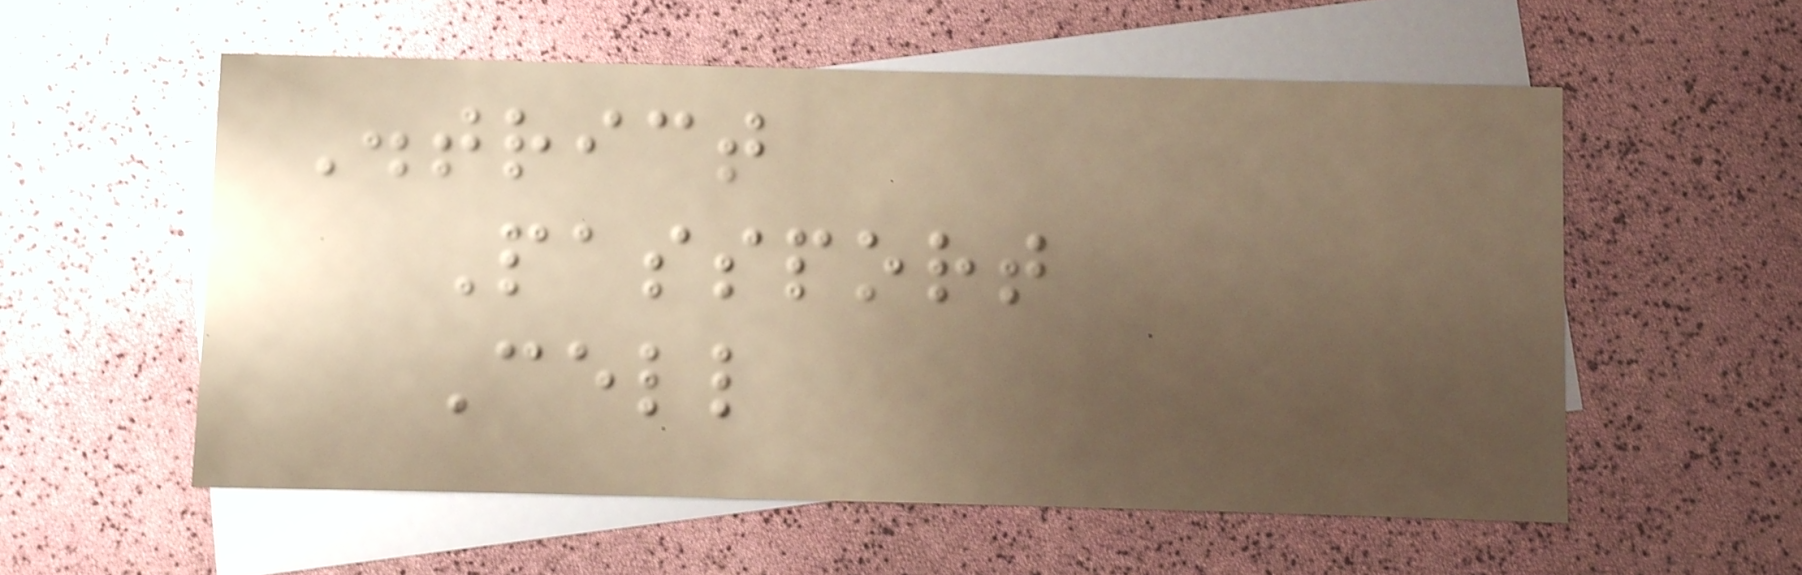District
Passport
Cell
